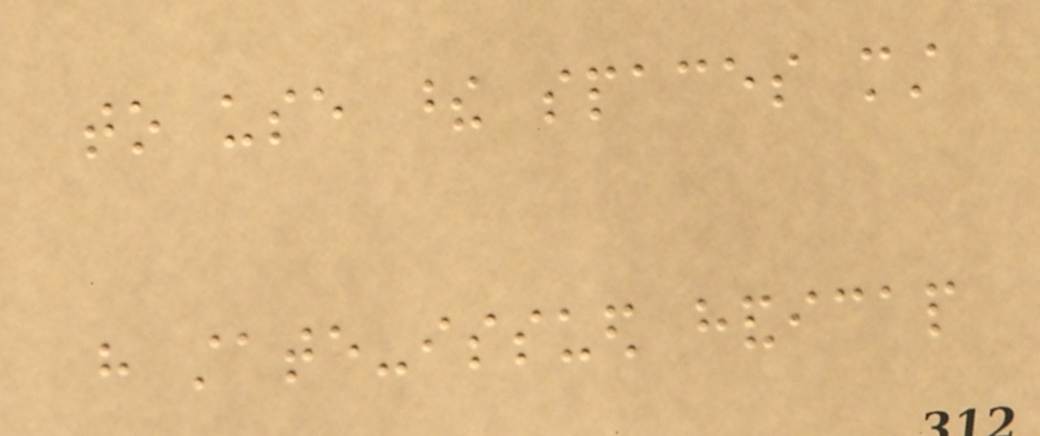to use these spaces must
have state-issued handicap
